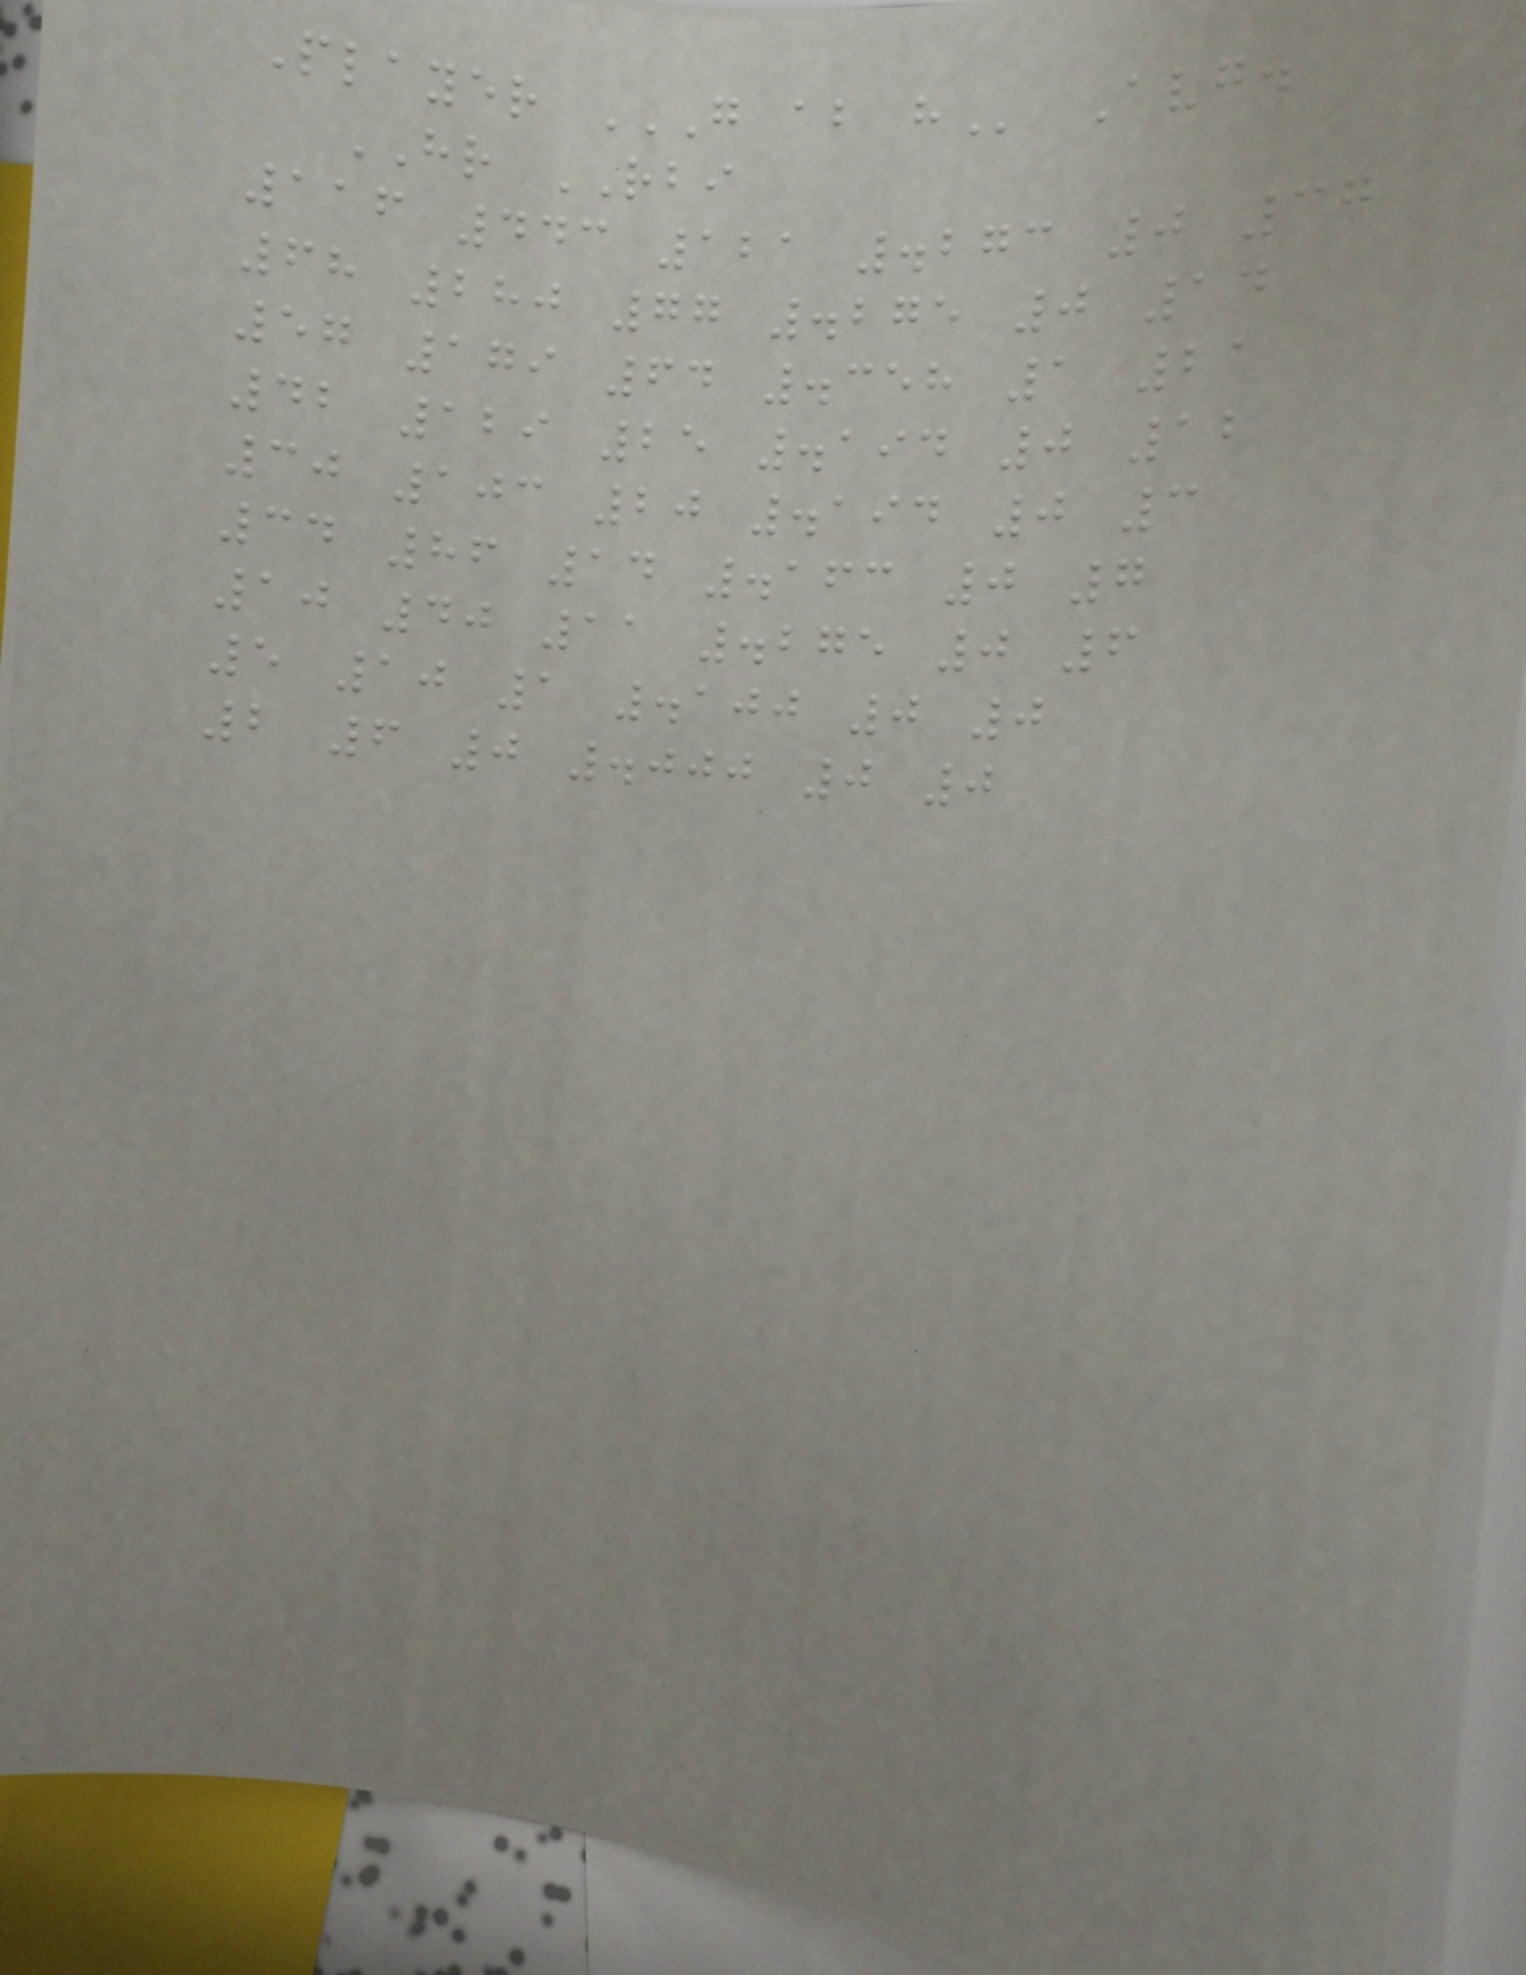Player G AB H Avg.
HR RBI
116 443 121 .273 0 37
68 280 77 .275 0 14
57 179 64 .358 1 21
42 129 25 .194 0 12
30 103 20 .194 0 3
34 86 14 .163 0 7
10 40 11 .275 0 6
5 10 1 .100 0 0
2 6 0 .000 0 0
